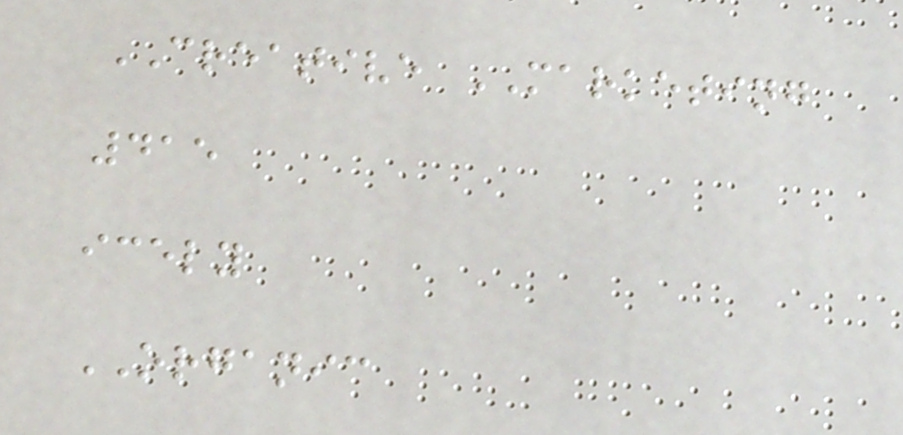CREATIVE MARKETING
415
icely
ORGANIC
